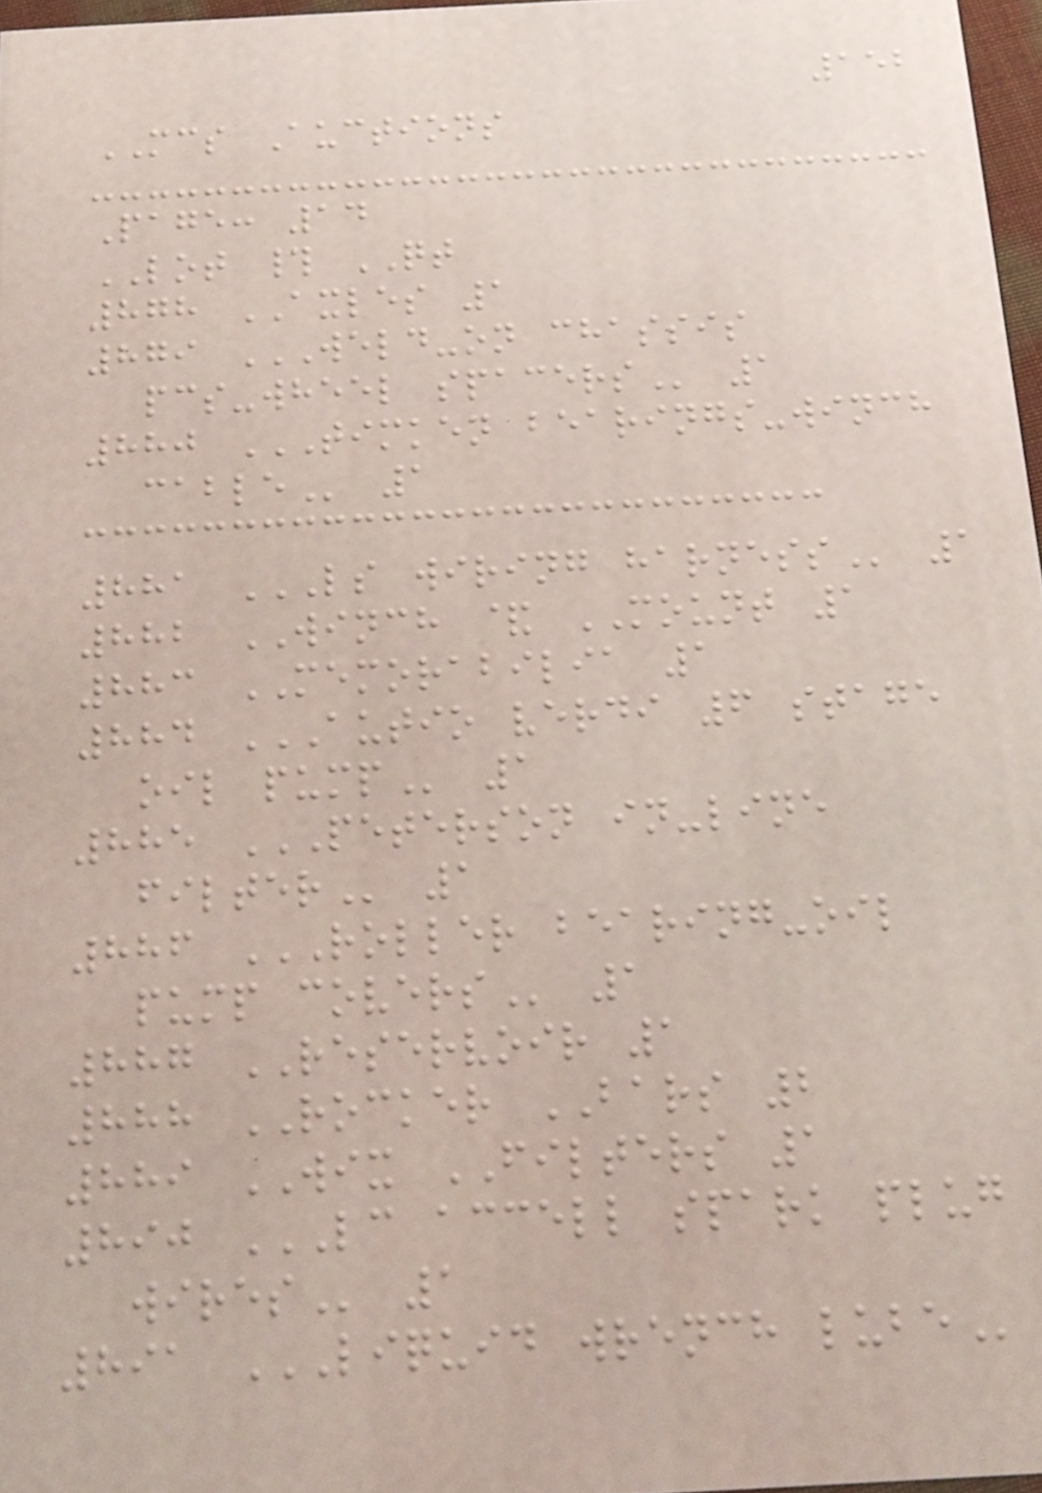152
MCS Auctions
Page: 14
LOT # QT
878 AXLES 1
879 WELD-ON CHASSIS
PCS-WHEEL SPACERS 1
880 TIMKEN BEARINGS-WINCH
CABLE 1
881 LS WIRING HARNESS 1
882 WINCH & MOUNT 1
883 MEMORABILIA 1
884 AUTIO VERDI 6 STAGE
OIL PUMP 1
885 PETERSON IN-LINE
FILTER 1
886 ROLLER BEARING-OIL
PUMP COVERS 1
887 RESERVOIR 1
888 ROCKER BARS 2
889 WIX FILTERS 1
890 LC ACCELL SPARK PLUG
WIRES 1
891 LIQUID WRENCH LUBE
